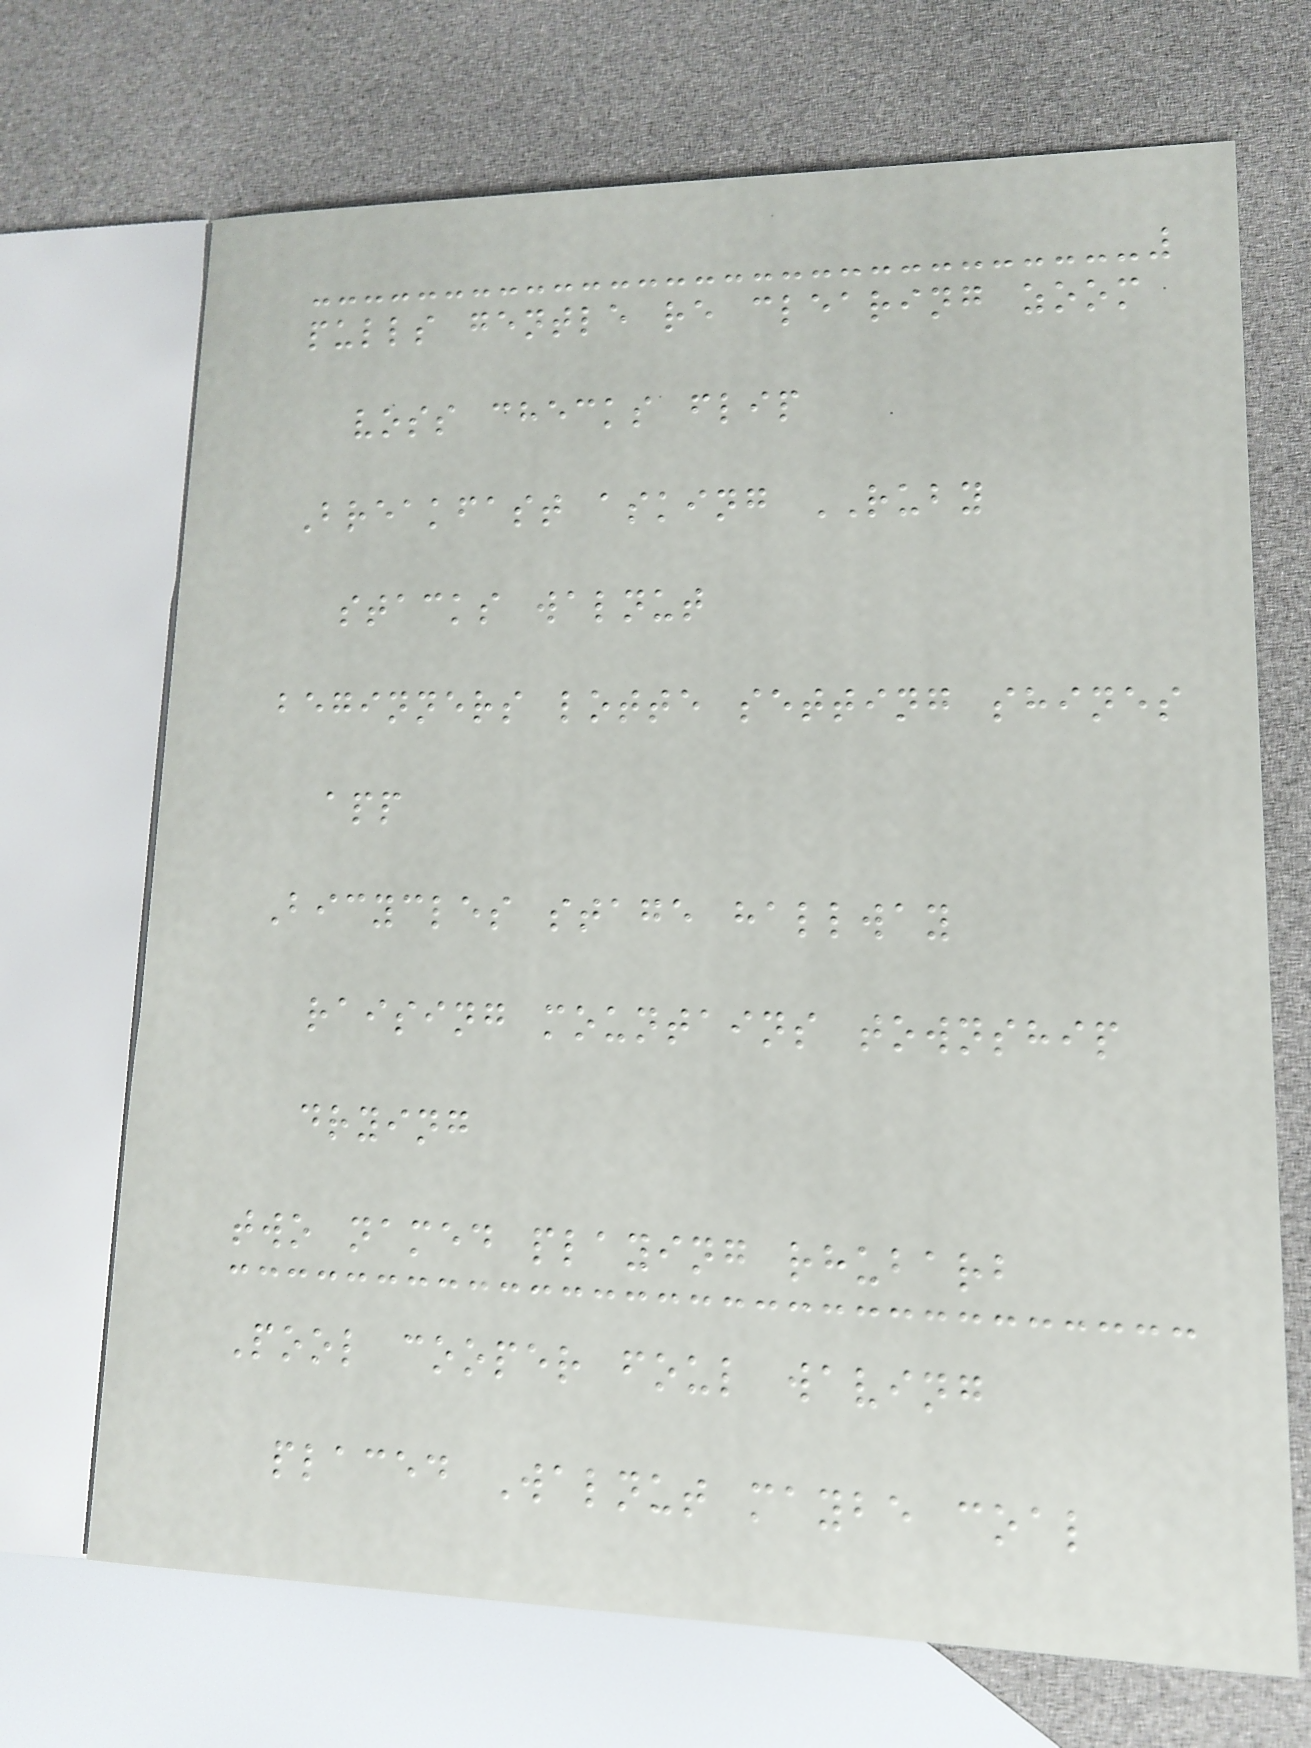pulls gentle re clearing zoom
voss checks flip
Breakfast asking RUBY
stacks walnut
beginners lotte setting shines
app
Bicycles stage hallway
raising mountains township
drying
two named playing rhubarb
Pool cooper foul waving
placed Walnut maybe coal
